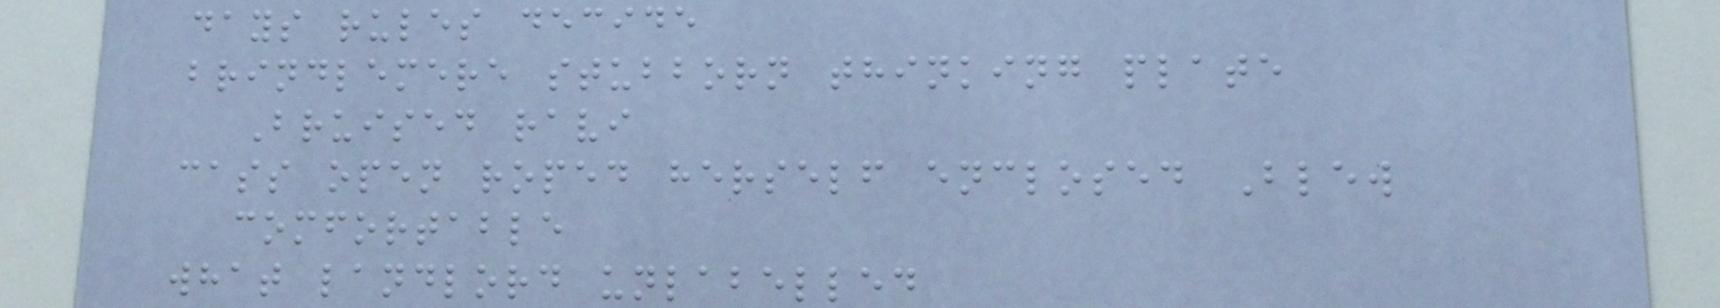days rules decide
brindlemere stubborn thinking plate
Bruised ravi
cass open roped herself enclosed Blew
comfortable
what landlord unlabelled
